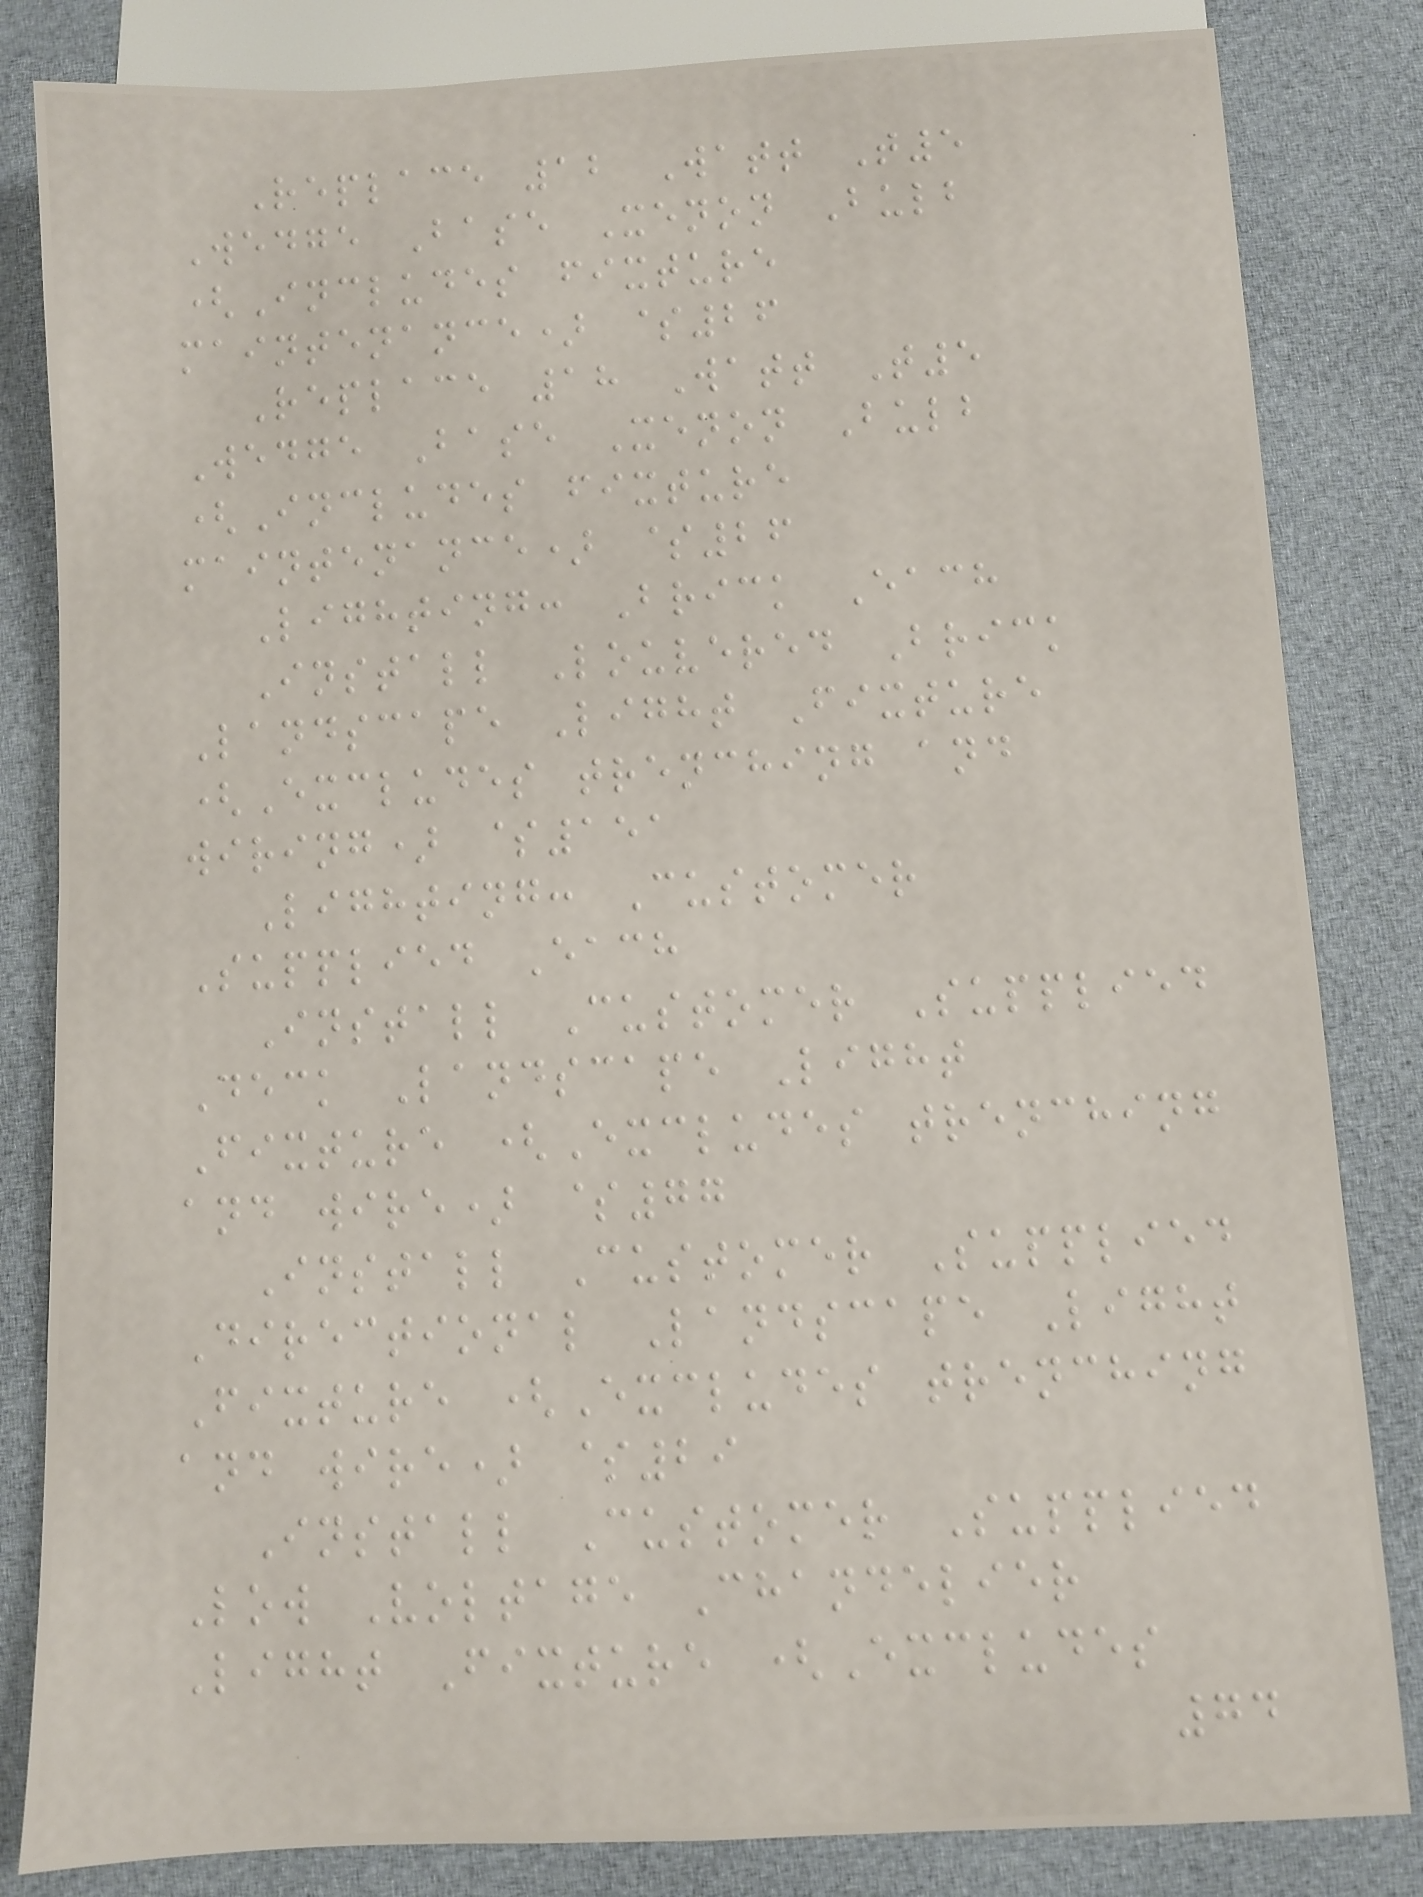Replace 12 Watt T5
Wedge Base Xenon Bulb
(Includes fixture
maintenance) $26
Replace 18 Watt T5
Wedge Base Xenon Bulb
(Includes fixture
maintenance) $26
Lighting: Brick Each
Install Louvered Brick
Landscape Light Fixture
(Excludes trenching and
wiring) $151
Lighting: Customer
Supplied Each
Install Customer Supplied
Deck Landscape Light
Fixture (Excludes trenching
and wire) $77
Install Customer Supplied
Directional Landscape Light
Fixture (Excludes trenching
and wire) $29
Install Customer Supplied
Low Voltage Chandelier
Light Fixture (Excludes
74
